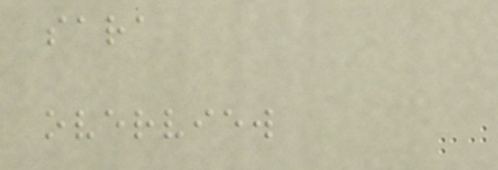sara
overview
